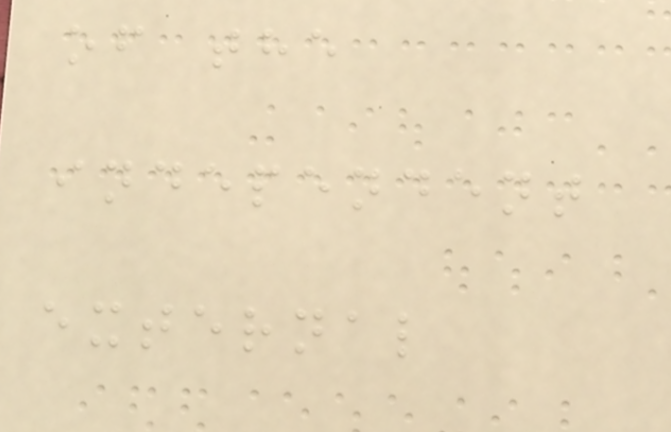of the
independent
external
